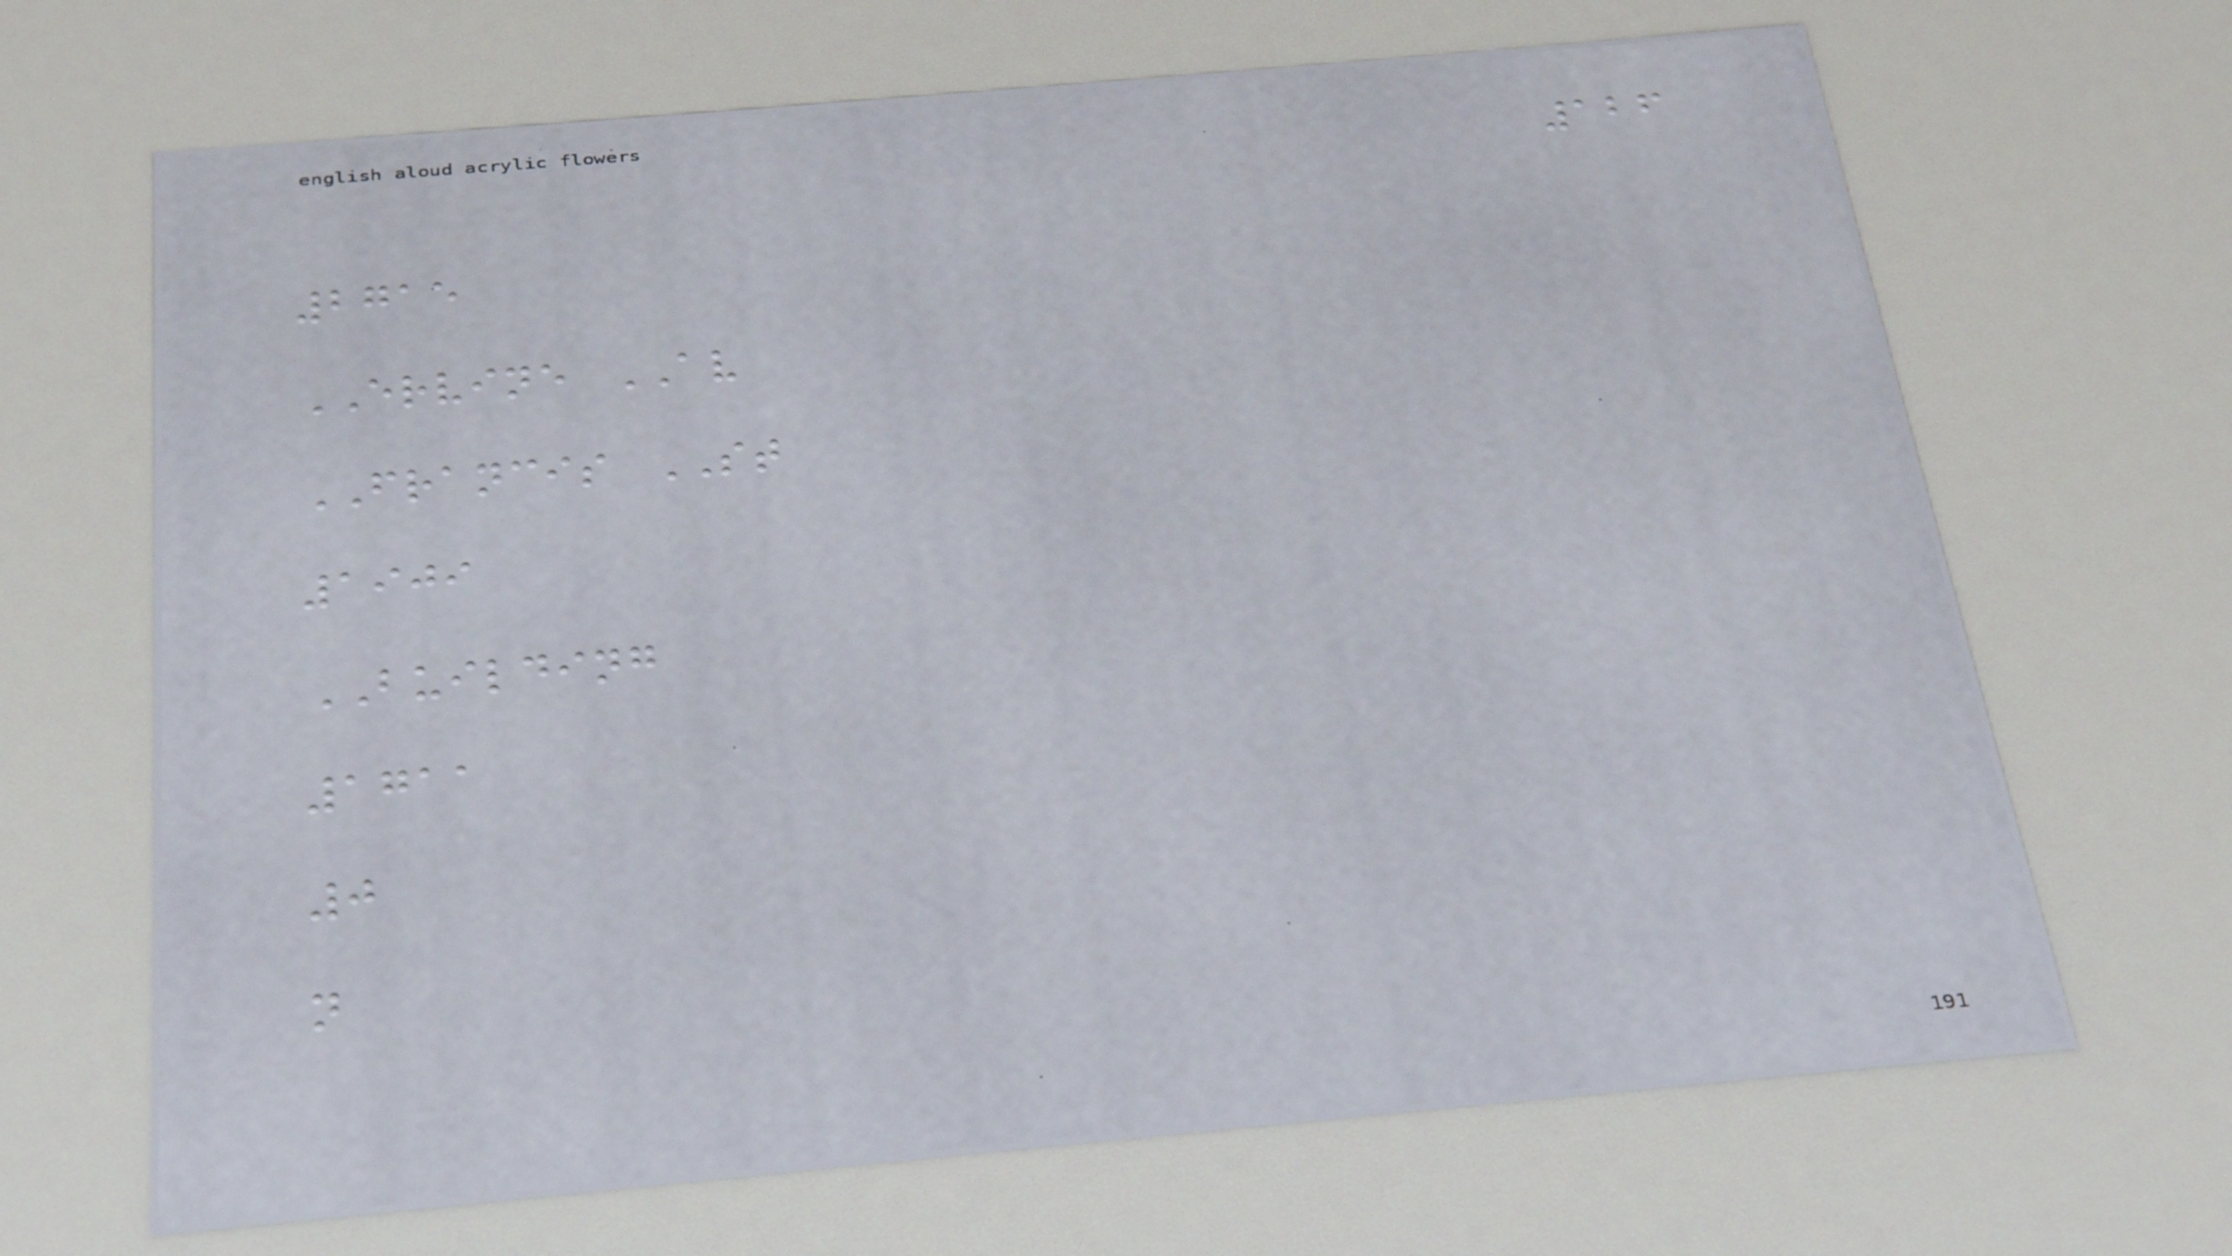126
2715
ERVINE AV
FRANCIS ST
1909
BUILDING
1711
0
n
